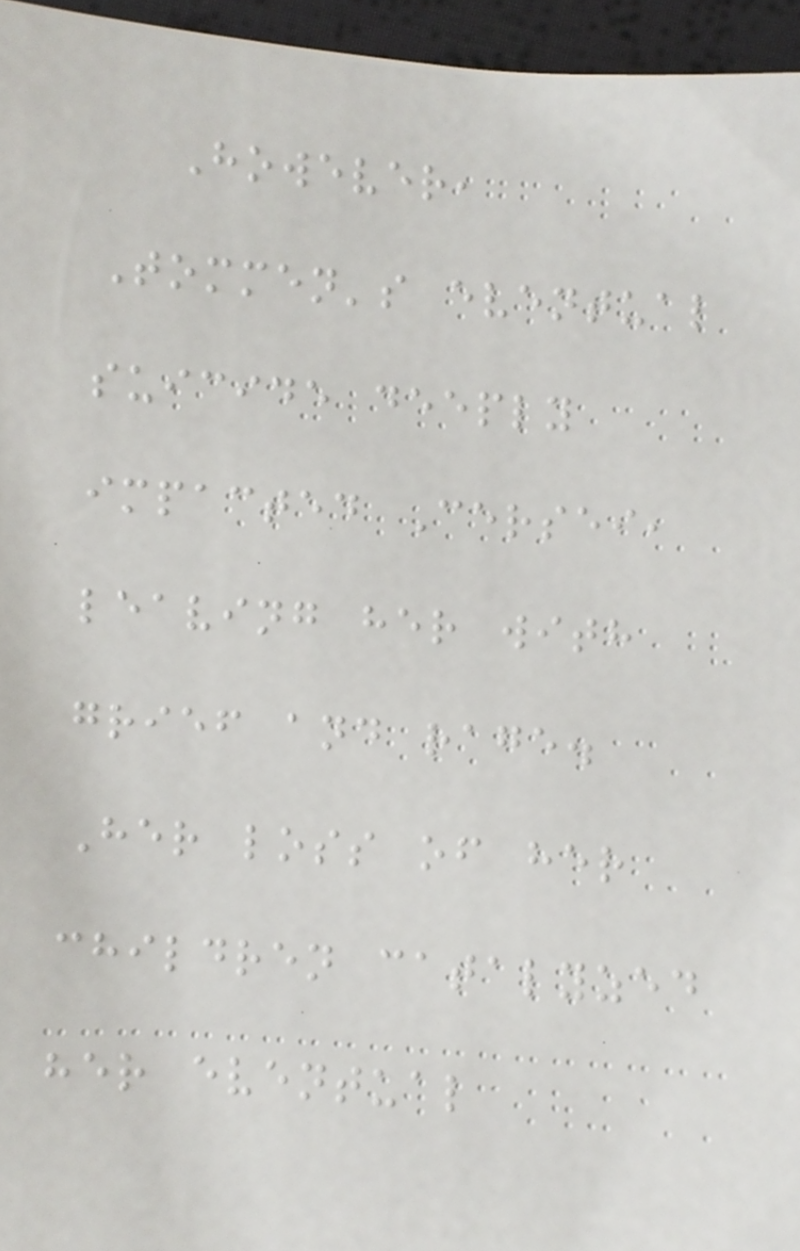However,
Tommen's eventual
suicide deeply
impacted Cersei,
leaving her with
grief and rage.
Her loss of her
children catalyzed
her eventual
